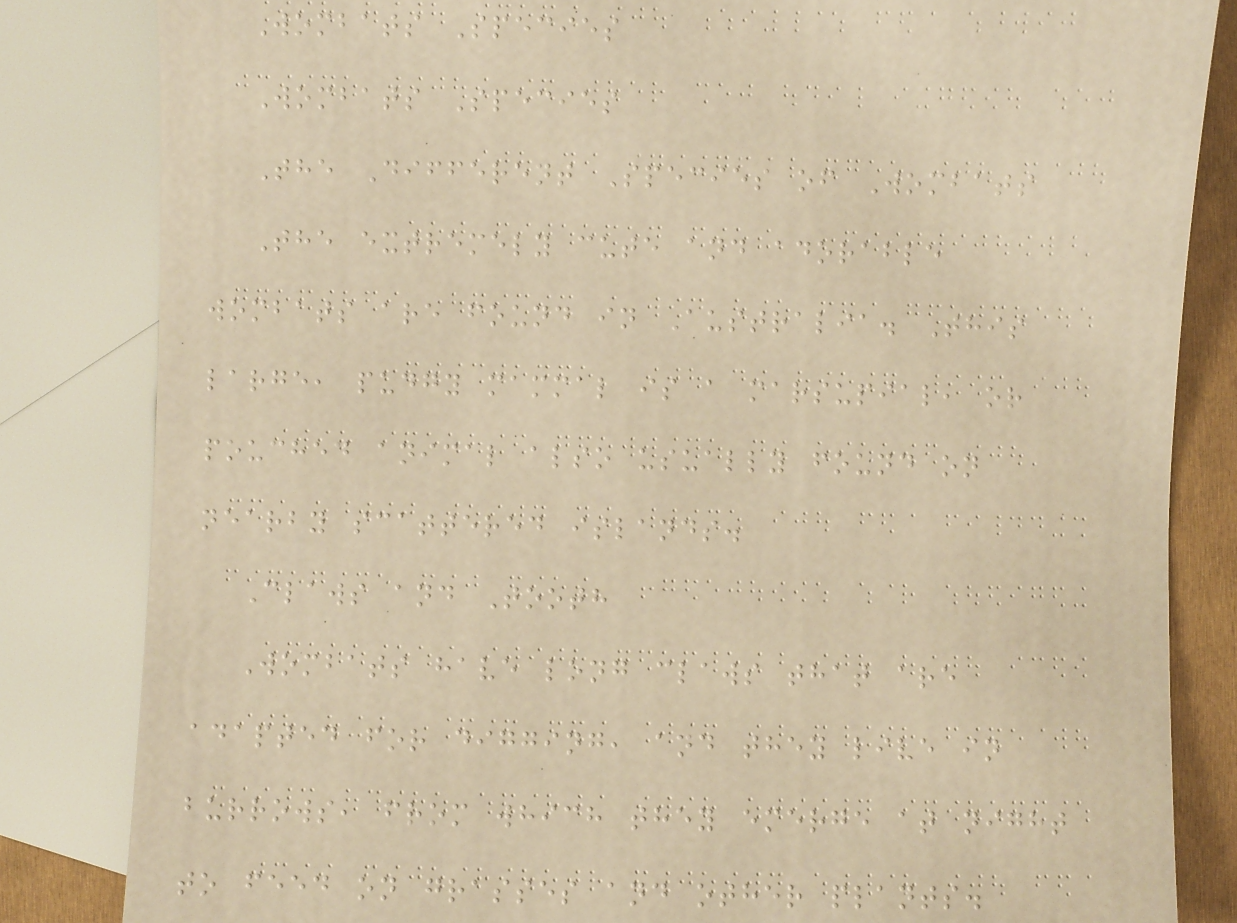Wombats Species
Wombats Species
The Different Species of Wombats
The extremely cute and adorable
wombats are found in Australia. This
large, pudgy mammal is a marsupial, or
pouched animal also usually found on
nearby scattered islands.
Claws and Tooth
Wombats have long claws that are
adapted for digging, and they live in
burrows, from which they emerge at night
to feed on grasses and other plants.
